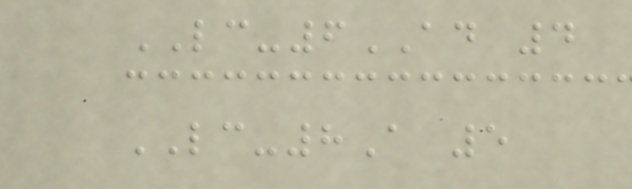LC-6AD 4
LC-8A 5
